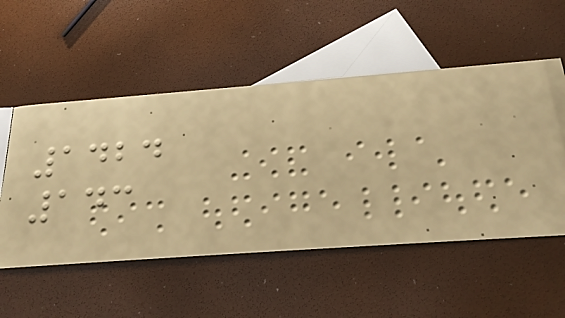1424
143
